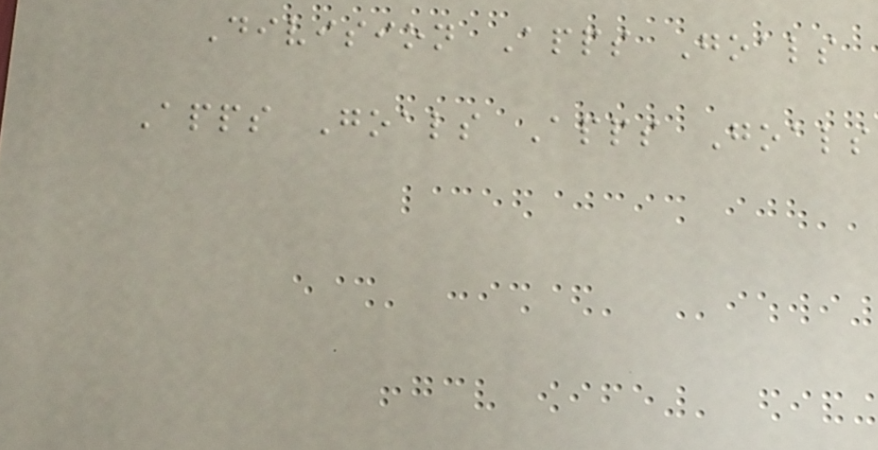Division Apps Goals
Apps Goals Apps Goals
